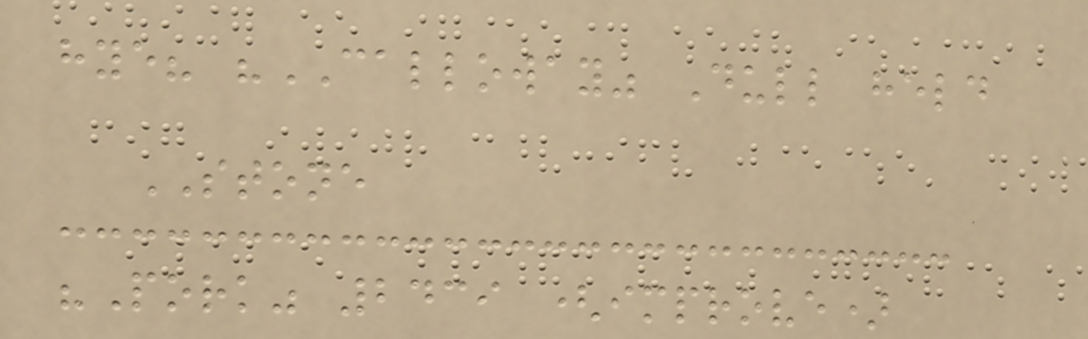hye? "CALLOWAY" Dull held
STONE
"Pork" 2439 (improve)
